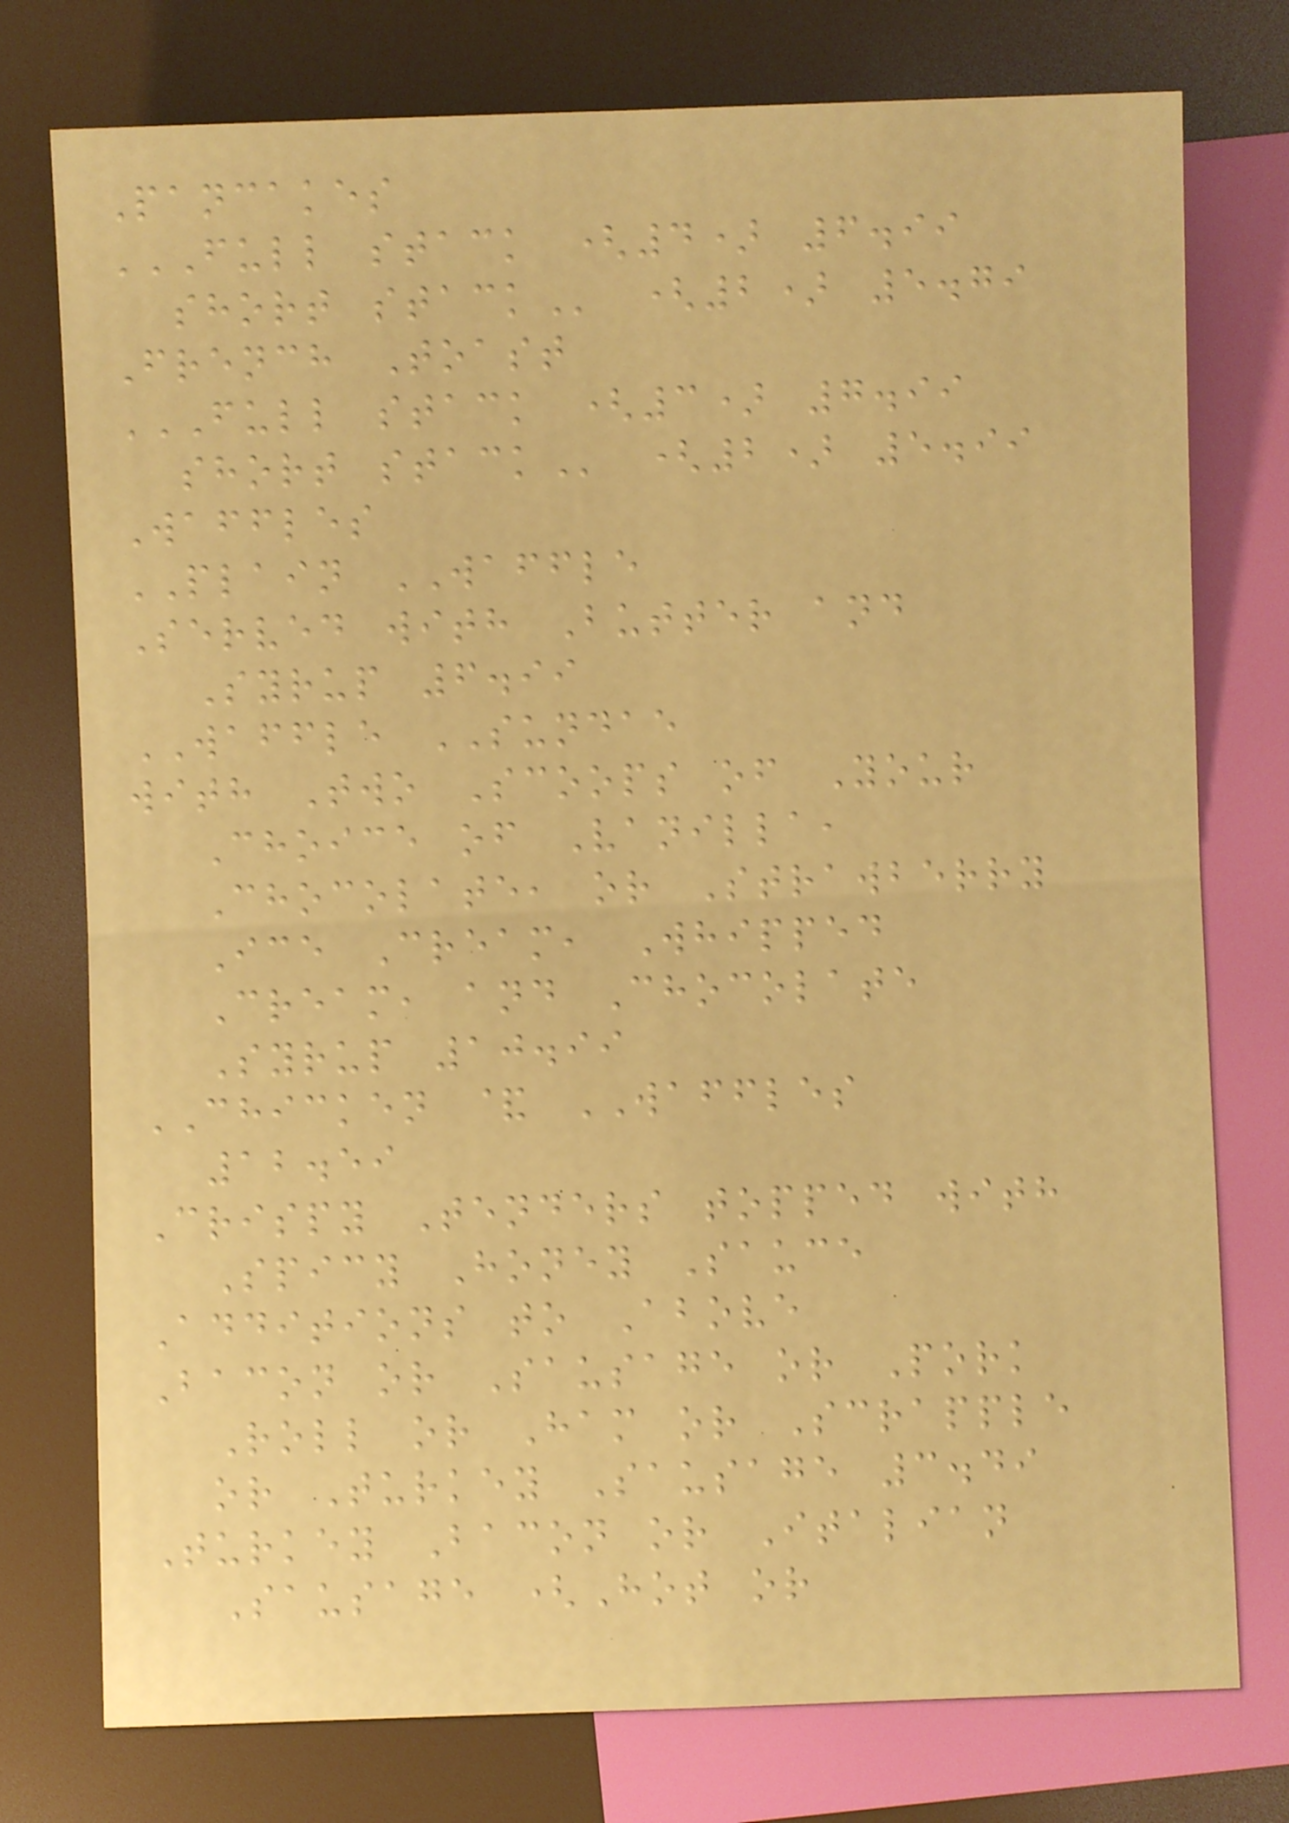Pancakes
FULL STACK (4) 6.99
SHORT STACK (2) 5.79
French Toast
FULL STACK (3) 7.99
SHORT STACK (2) 5.99
Waffles
PLAIN WAFFLE
Served with Butter and
Syrup 6.99
WAFFLE SUNDAE
with Two Scoops of Your
Choice of Vanilla,
Chocolate, or Strawberry
Ice Cream, Whipped
Cream, and Chocolate
Syrup 10.99
CHICKEN & WAFFLES
12.59
Crispy Tenders topped with
Spicy Honey Sauce
Additions to Above
Bacon or Sausage or Pork
Roll or Ham or Scrapple
or Turkey Sausage 3.49
Turkey Bacon or Italian
Sausage (Hot or
